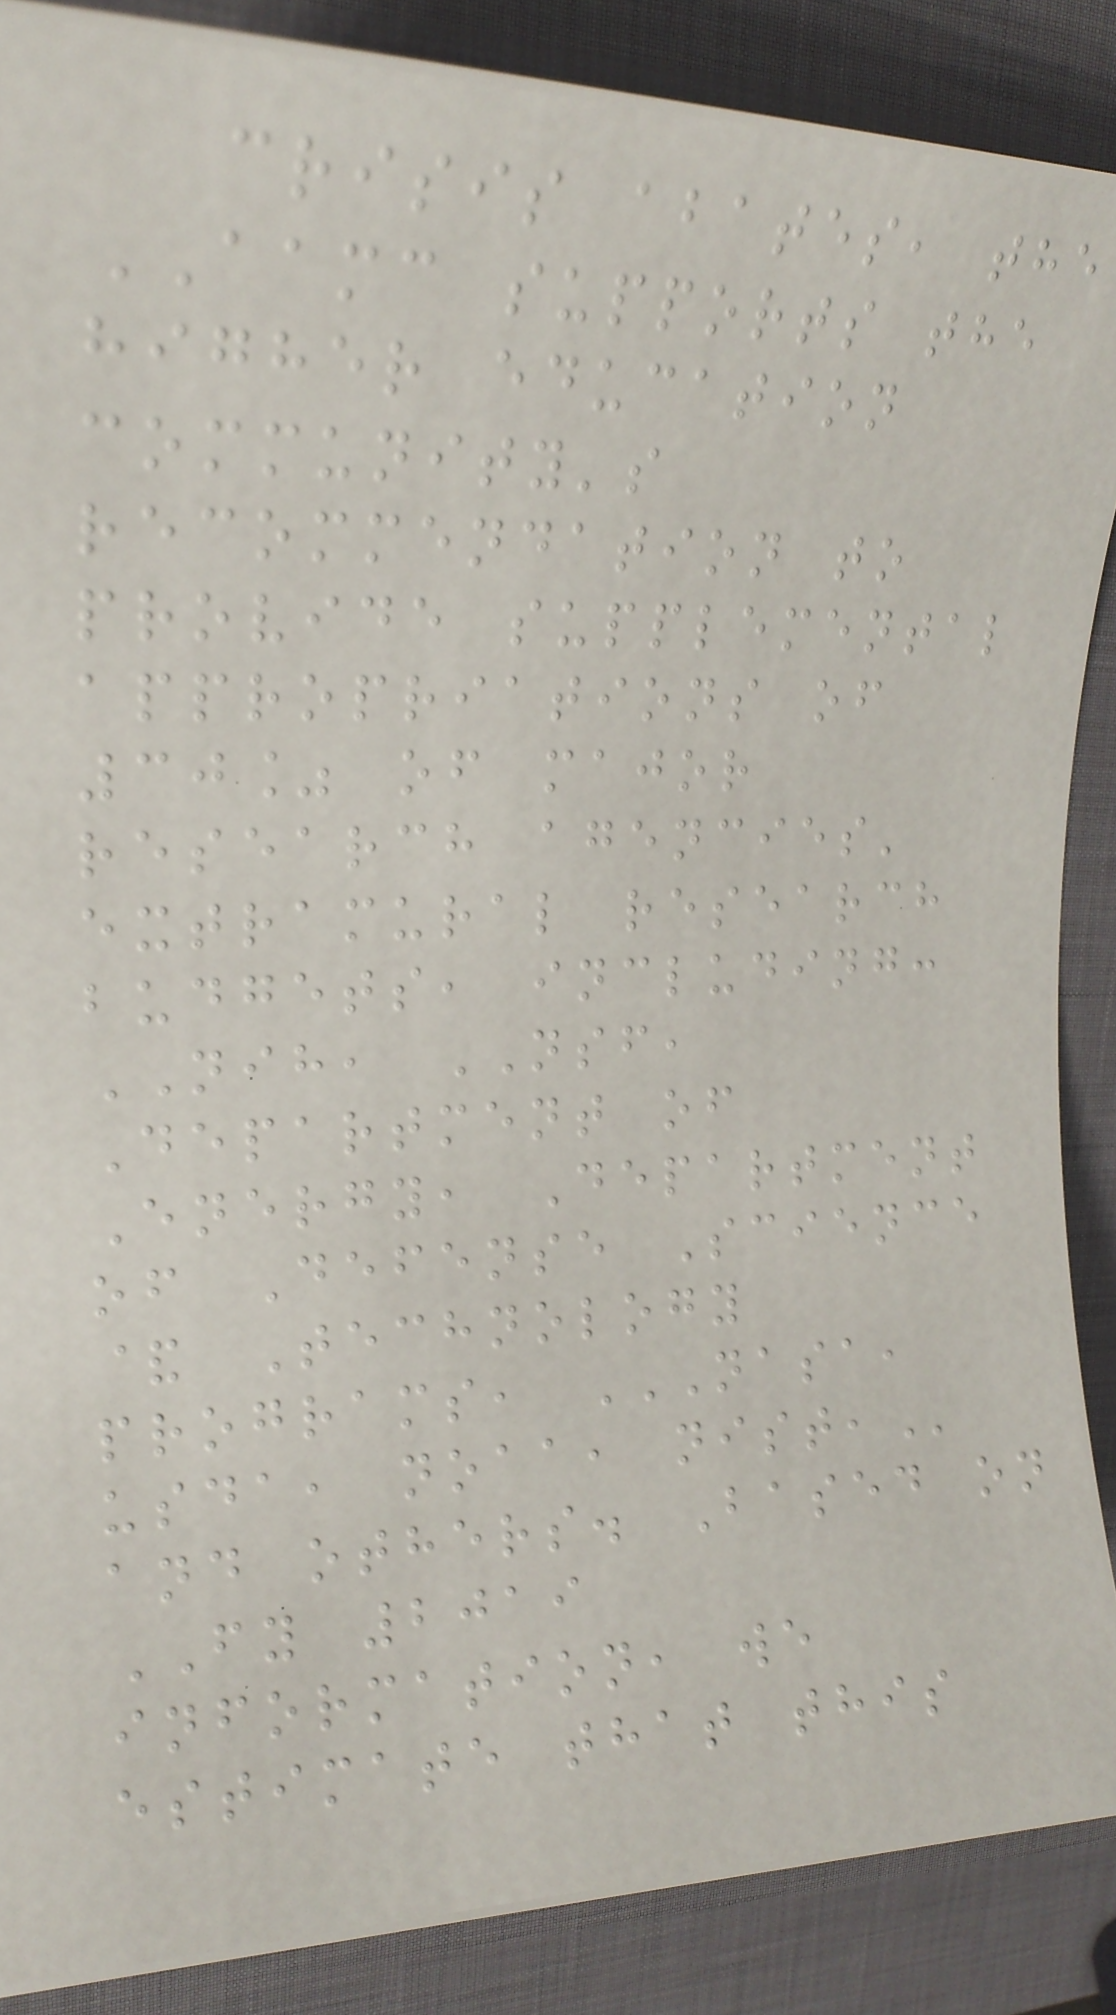crisis abates, the
AAMC supports the
higher education
community's
recommendation to
provide supplemental
appropriations of
30% of major
research agencies'
extramural research
budgets, including:
NIH, NSF,
Department of
Energy, Department
of Defense Science
& Technology
programs, NASA,
USDA, NOAA, NIST,
and others. Based on
FY 2019
information, we
estimate that this
